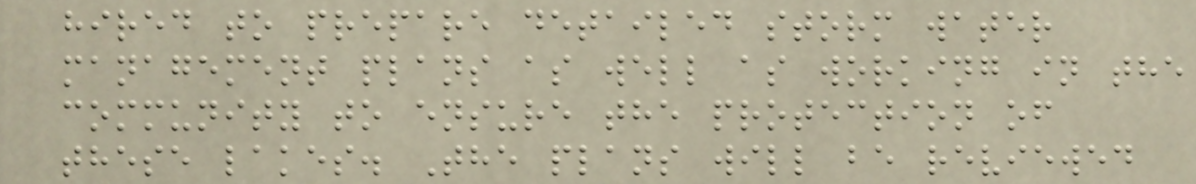hired to prepare detailed storm water
management plans as well as working in the
community to ensure the protection of
these lakes. The plans will be reviewed
